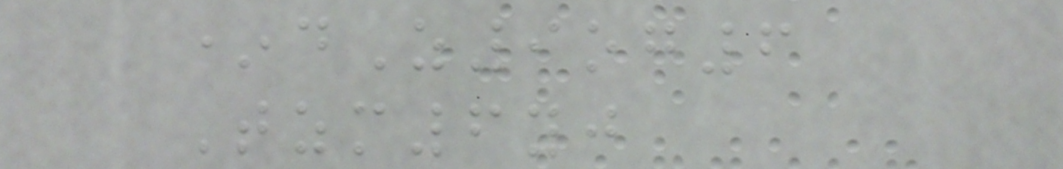*dZ9og6
Tzm6yj
